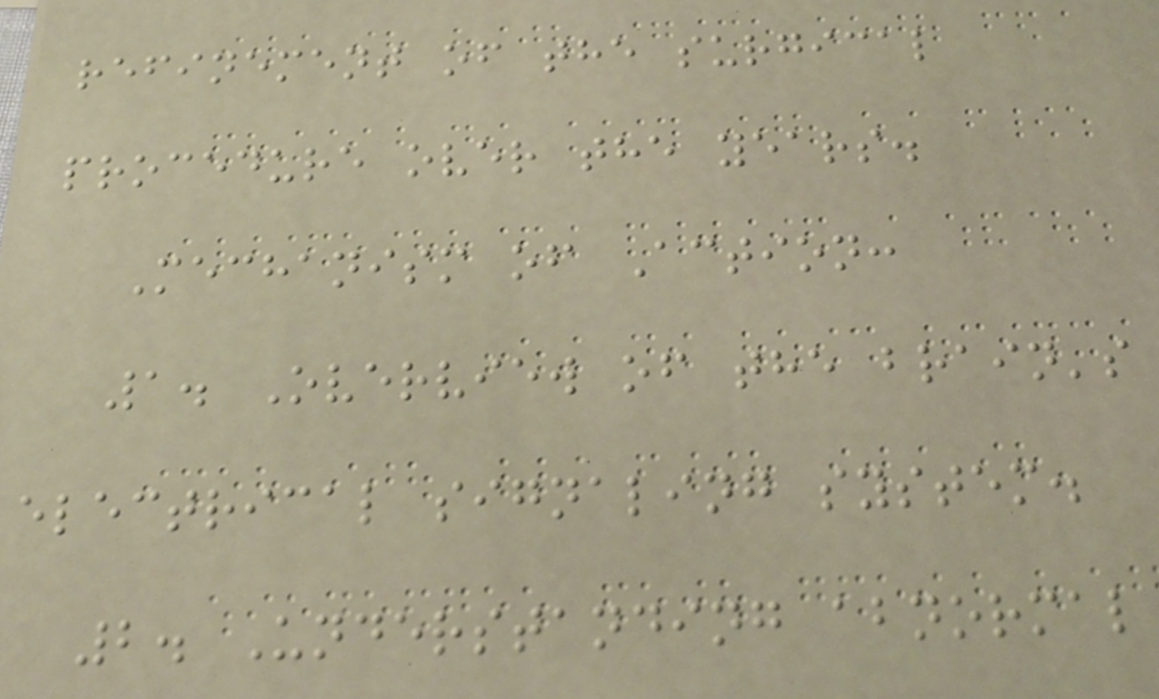refinement of the surgical
procedure over the years.
Mechanism of Action:
1. Overview of the brain's
electrical signaling system.
2. Understanding abnormal
